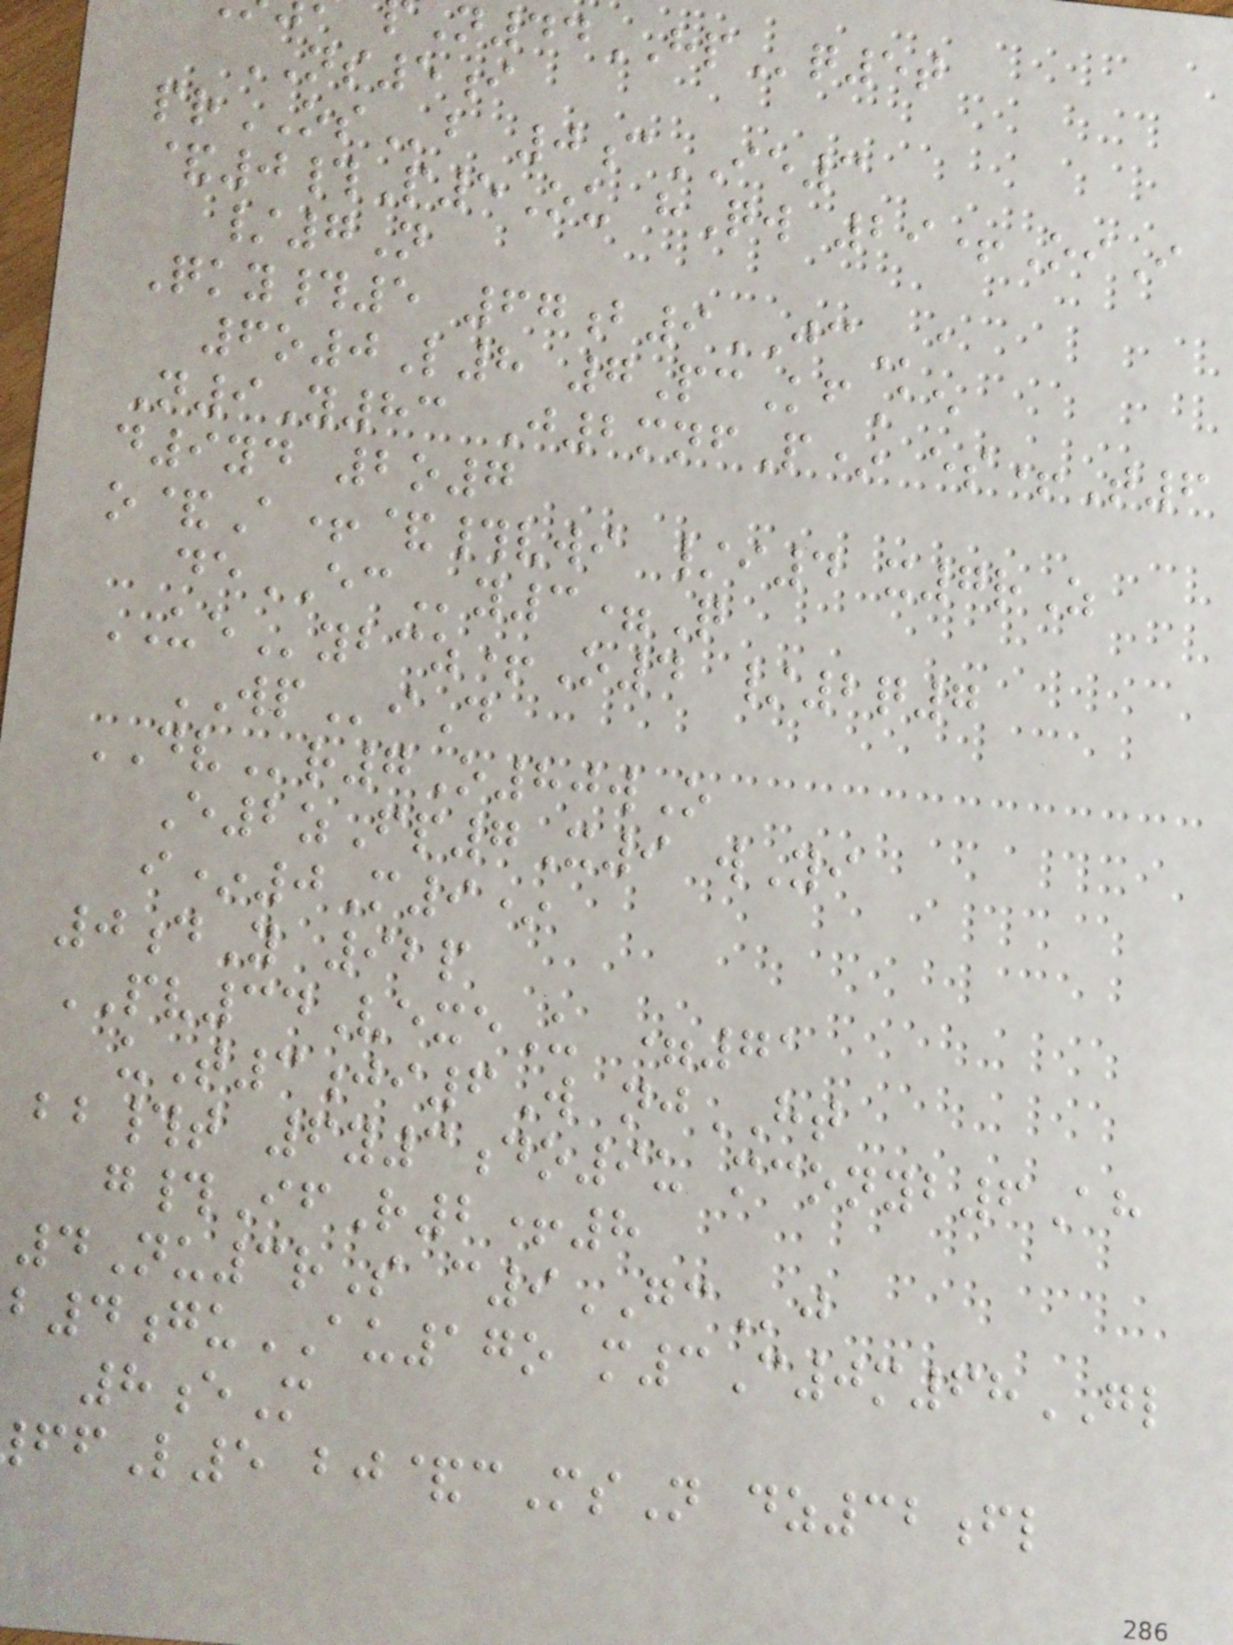44HPq5t
NS5i
prOSb 0cIE3
&0#P5Ou hQw 29+OiI
/7N
Qky#5 67b9JCa
6o0L8 7PcKfAe
N9Y83 J2mnfP* es+T6
d9yd 2o7
o&A+&#vwi /i4 x7rZ
deECy3=Q
UEybcz+O4 /2q7
WPiD
DVr7O80wO
E2zFp7X9 wYi
i*0M9*
0dY 92p
PV34VexeU =71
uT3ji6W njHT
bb#t 6y3do9u mconyb6Ah
g#IfR2+8
4Nu3rS c9GCj
b4guAU17o m3C0m68GL
8eM
L5 bj&cMsN dz32fl
